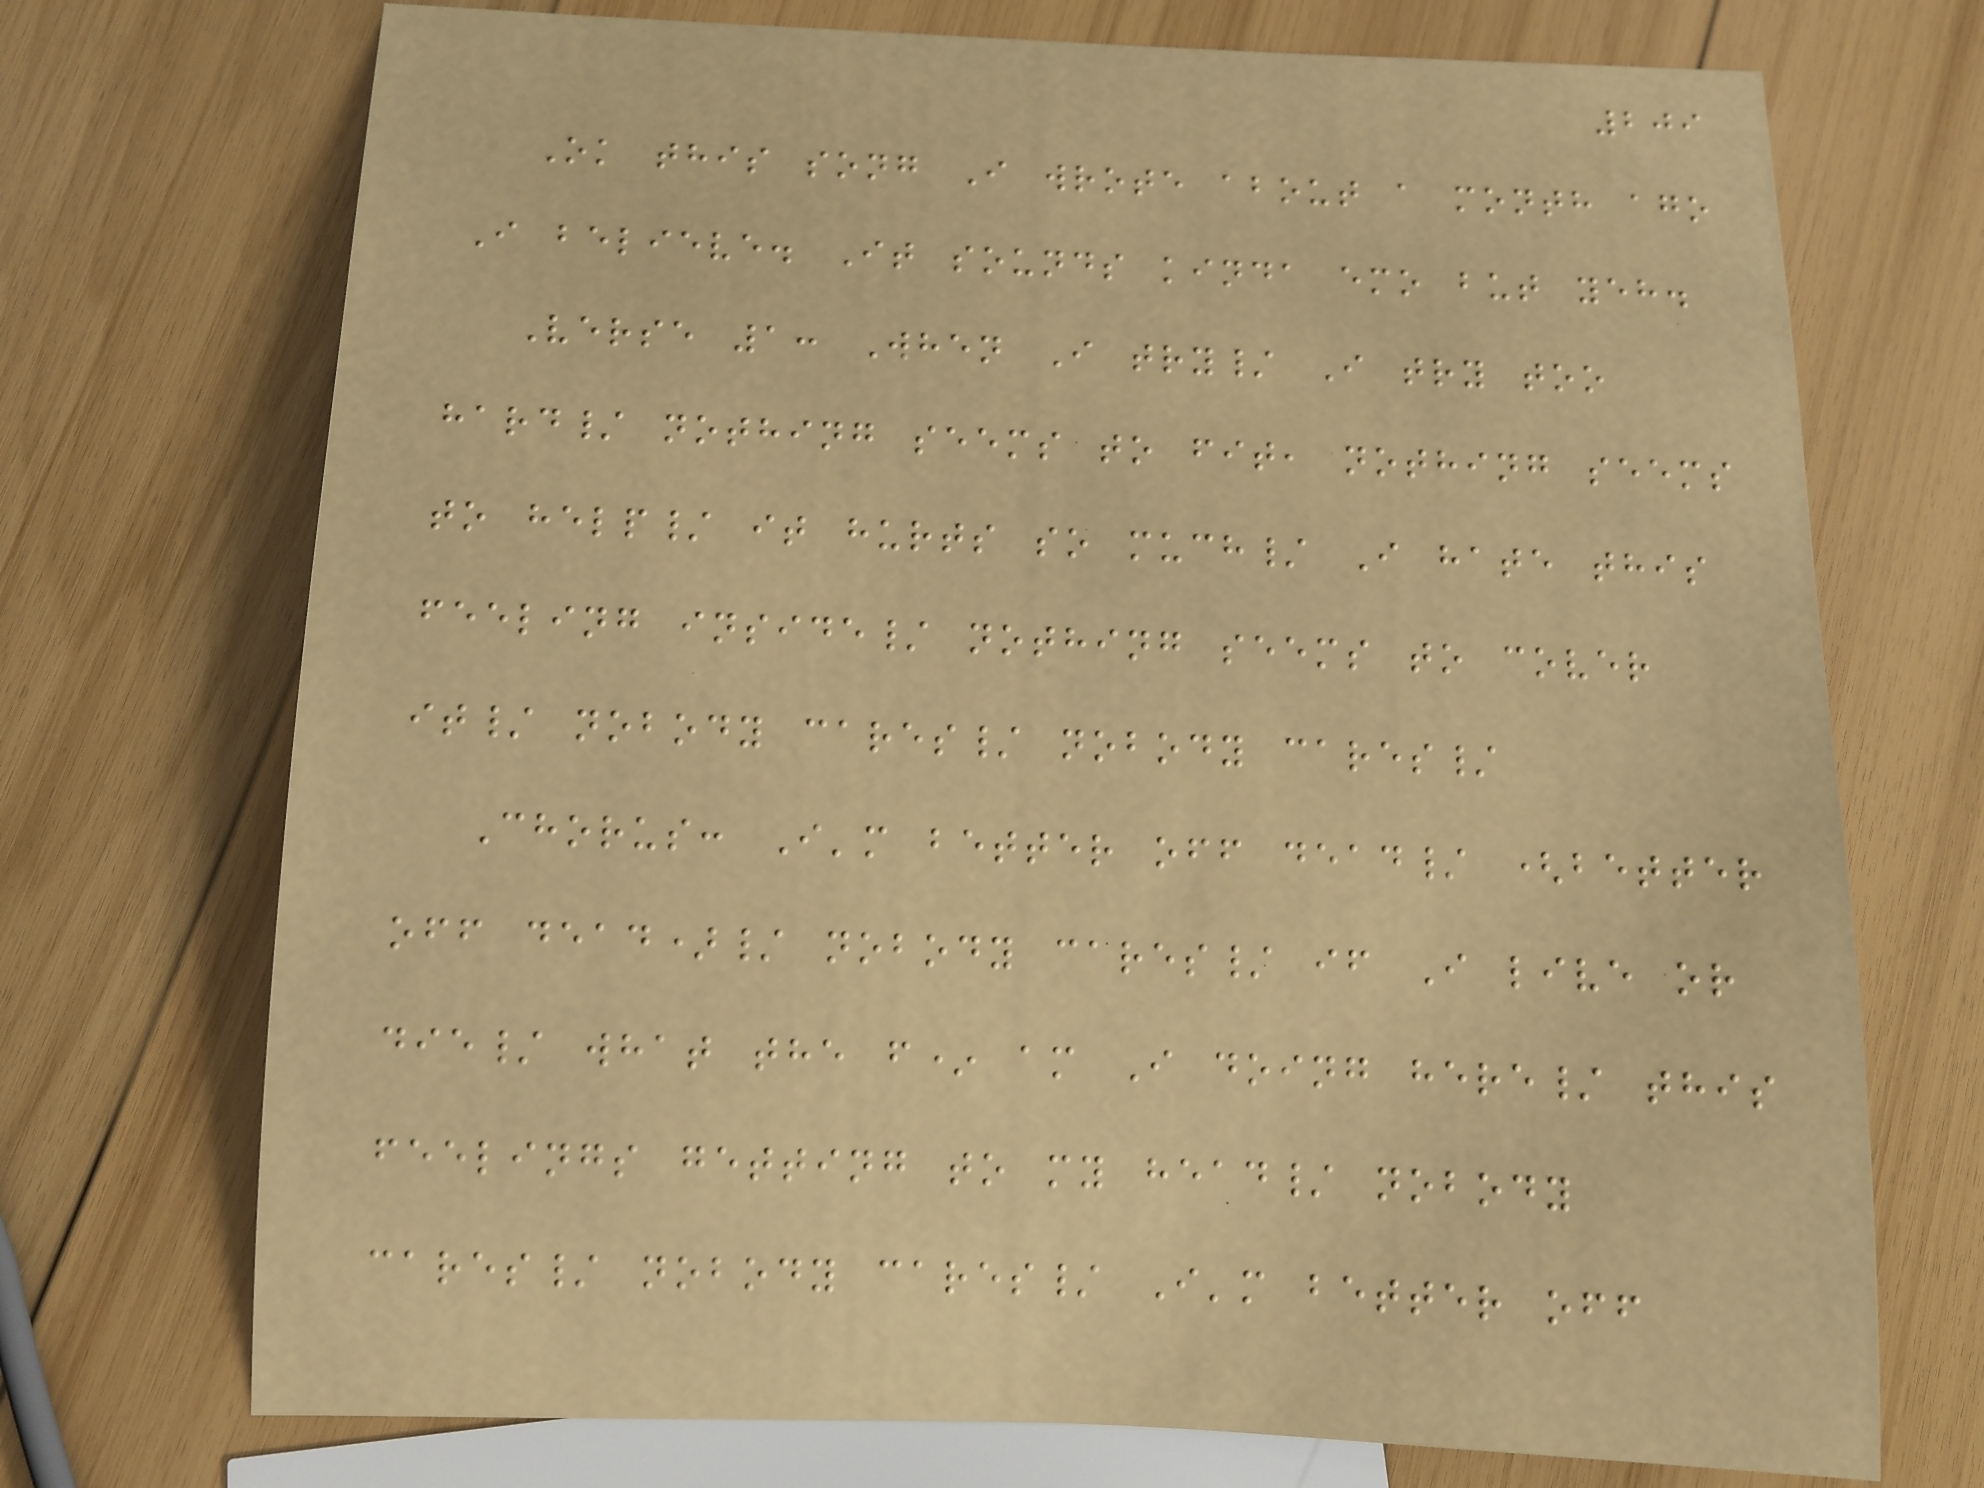209
Ok this song I wrote about a month ago
I believe. It sounds kinda emo but yeh.
Verse 1: When I try/ I try too
hard/ nothing seems to fit, nothing seems
to help/ it hurts so much/ I hate this
feeling inside/ nothing seems to cover
it/ nobody cares/ nobody cares/
Chorus: I'm better off dead/ (better
off dead)/ nobody cares/ if I live or
die/ what the f* am I doing here/ this
feelings getting to my head/ nobody
cares/ nobody cares/ I'm better off
